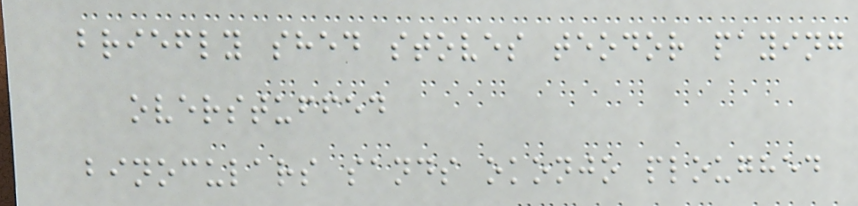briefly shed stoves teodor paying
overstuffed
binoculars sands okonjo ploughed
